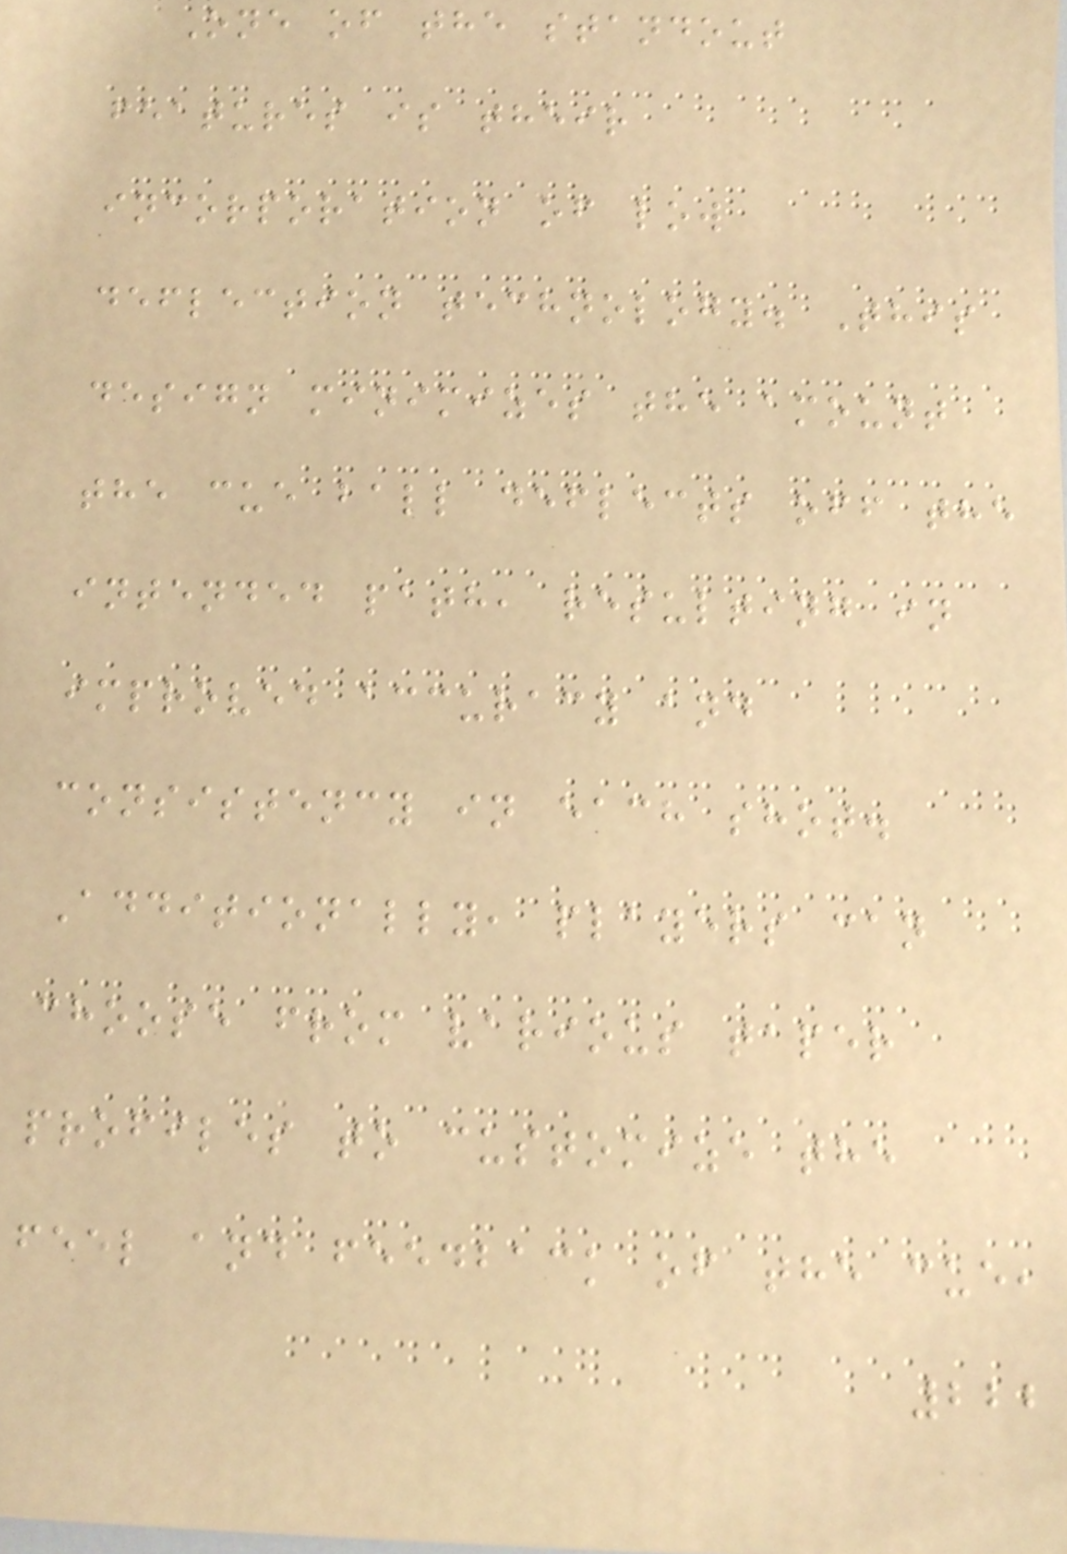One of the standout
features is their
incorporation of low
deflection technology. This
design minimizes the amount
the cue ball deflects off the
intended path, resulting in
improved accuracy and
consistency in each shot.
Additionally, players can
choose from various taper
profiles to customize the
feel and feedback of the cue,
222
